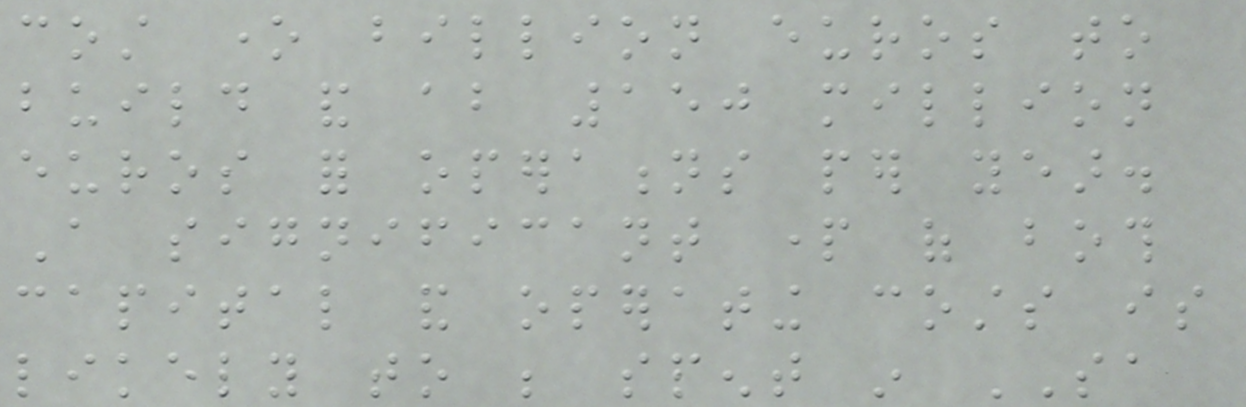cost one billion euros to
build and about 150 million
euros for operations per year.
A significant part of both
capital and operating costs is
likely to be spent in SA
